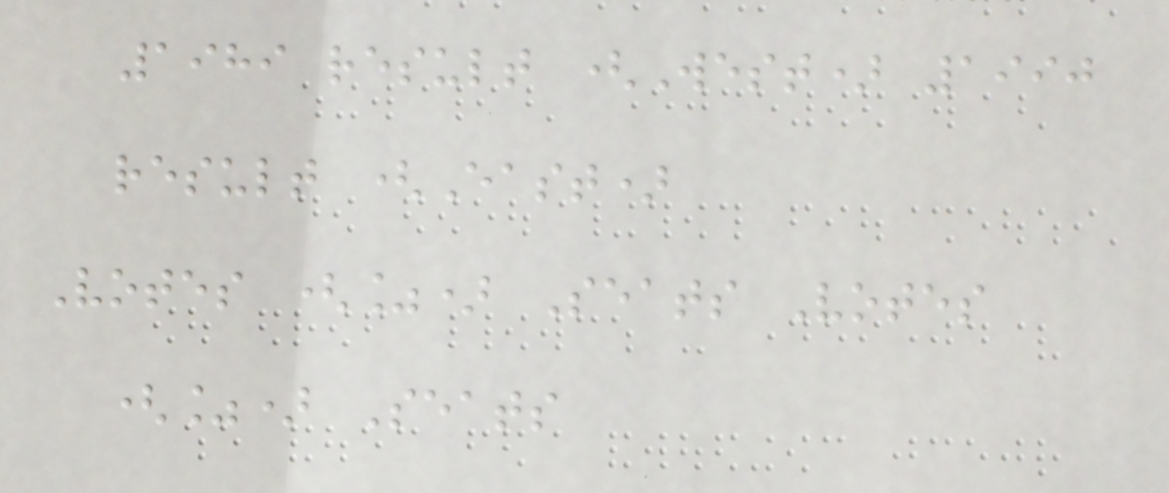1989 result (West) 1990
result (East)
Votes (%) Seats Votes
(%) Seats
